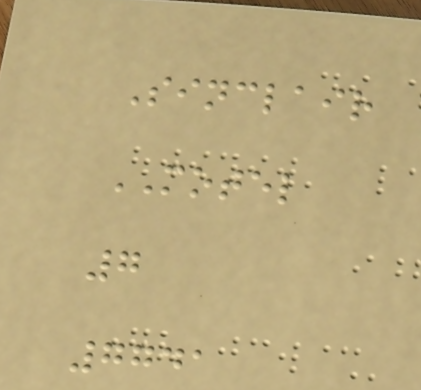Sinclair
MOTEL
7
7741
